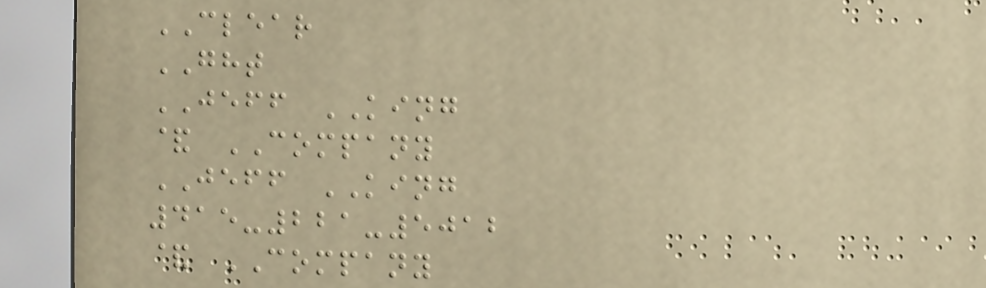CLEAR
GHT
JEFF KING
& COMPANY
JEFF KING
415-221-5012
& COMPANY
